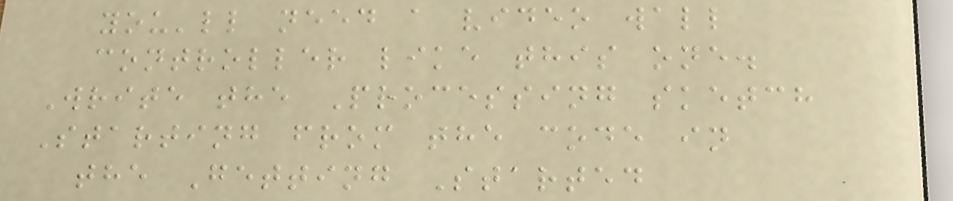you'll need a video wall
controller like this one.
Write the Processing sketch
Starting from the code in
the Getting Started
